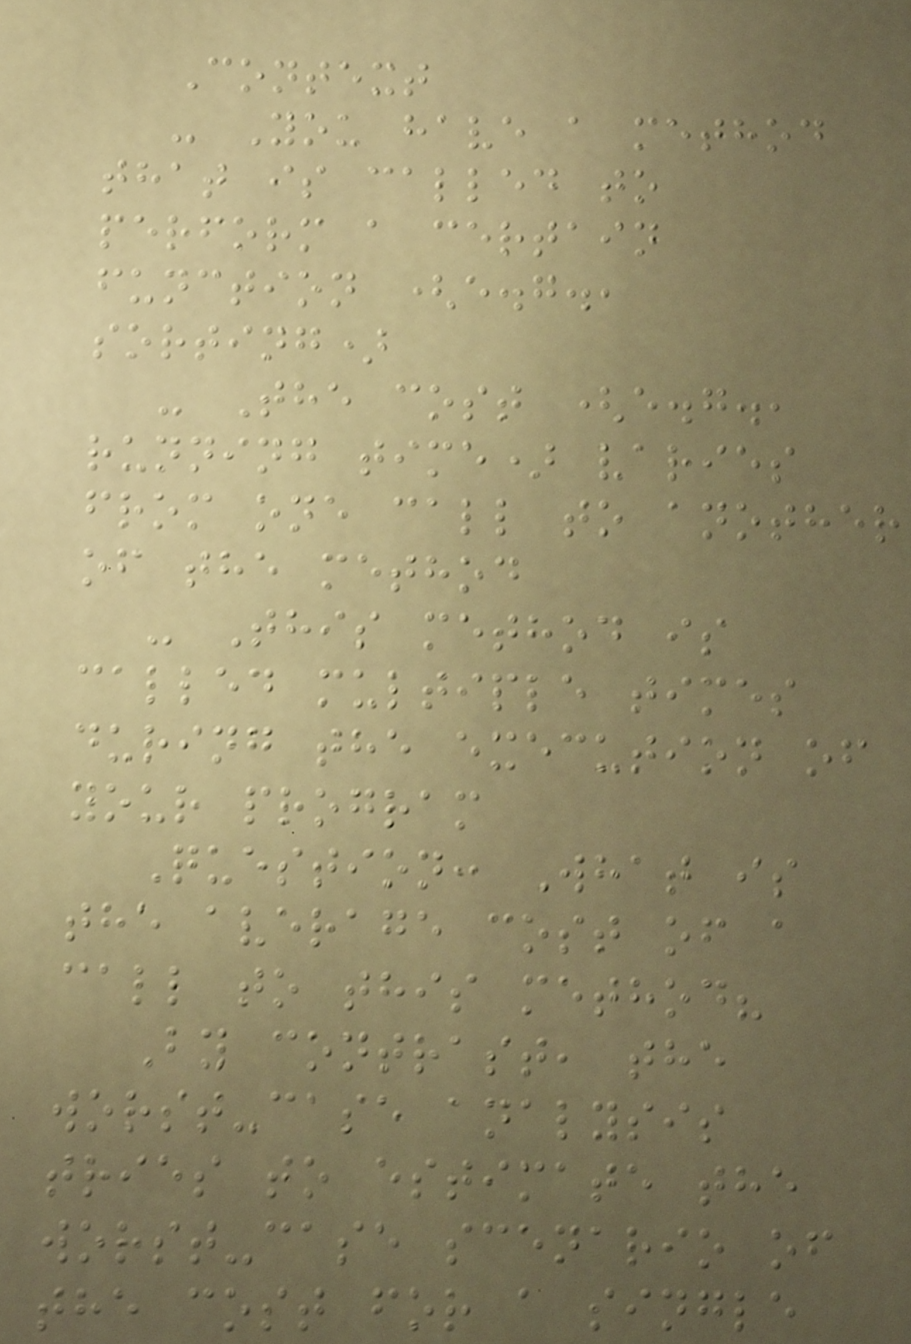Context
- You have a method
that is called to
perform a certain
function (e.g.,
sorting)
- The cost (e.g.,
running time) varies
from one call to another
of the method
- This method is
called multiple times
during the execution of
your program
Question: What is
the average cost of a
call to this method?
By contrast, the
worst-case analysis
tries to estimate the
worst-case scenario of
the cost for a single
